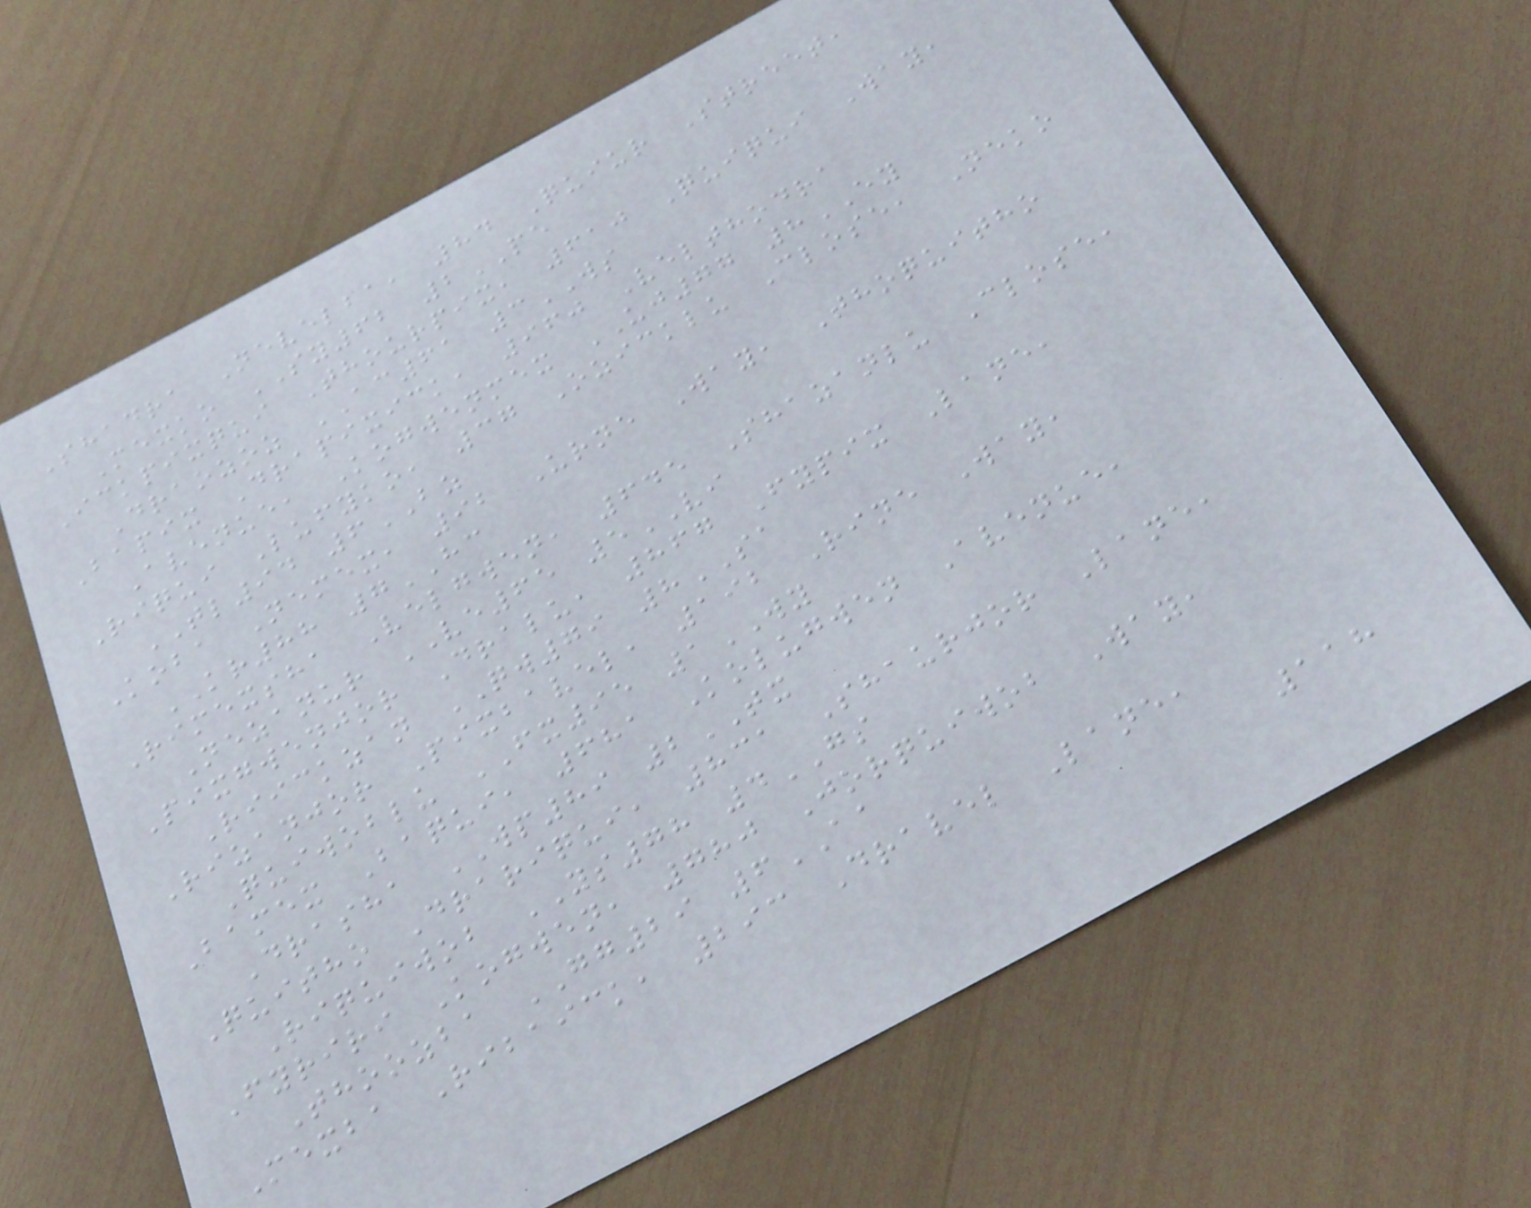Shadra Nevelba, 84 Quiur Street,
Mexko SY62 2PE
Ickpixqui Thourpix, 610 Quiqui Way,
Draozoz AC61 3WS
Bapix Drapixick, 960 Velthodra
Avenue, Kogwenmex UJ77 8EY
Riqui Lufyko, 37 Ozicklu Close, Neko
TL94 6BZ
Koba Nemex, 92 Urne Way, Thoquitho
KR88 7HC
Rimexsha Velgwen, 645 Shazanlu Close,
Nezanur VE65 5VI
Pixgwenjor Dralu, 867 Fypix Lane,
Riickzan QW79 8SA
Rizanjor Pixbavel, 192 Rine Way,
Quiwoblu FX95 1WY
Bamex Baqui, 681 Kolugwen Avenue,
Drasha WP89 2TX
Quitho Drariqui, 831 Shaurjor Lane,
Riquiwob YS78 4GS
Fyriri Kogwen, 780 Jorquiwob Way,
Thoozba GG29 6AA
Mexba Ribaick, 293 Dravel Lane,
118
